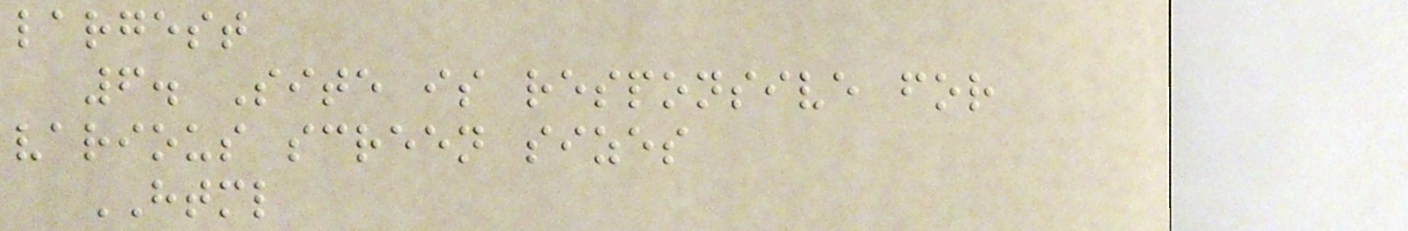largest
6. Site is responsive for
various screen sizes
HTML
